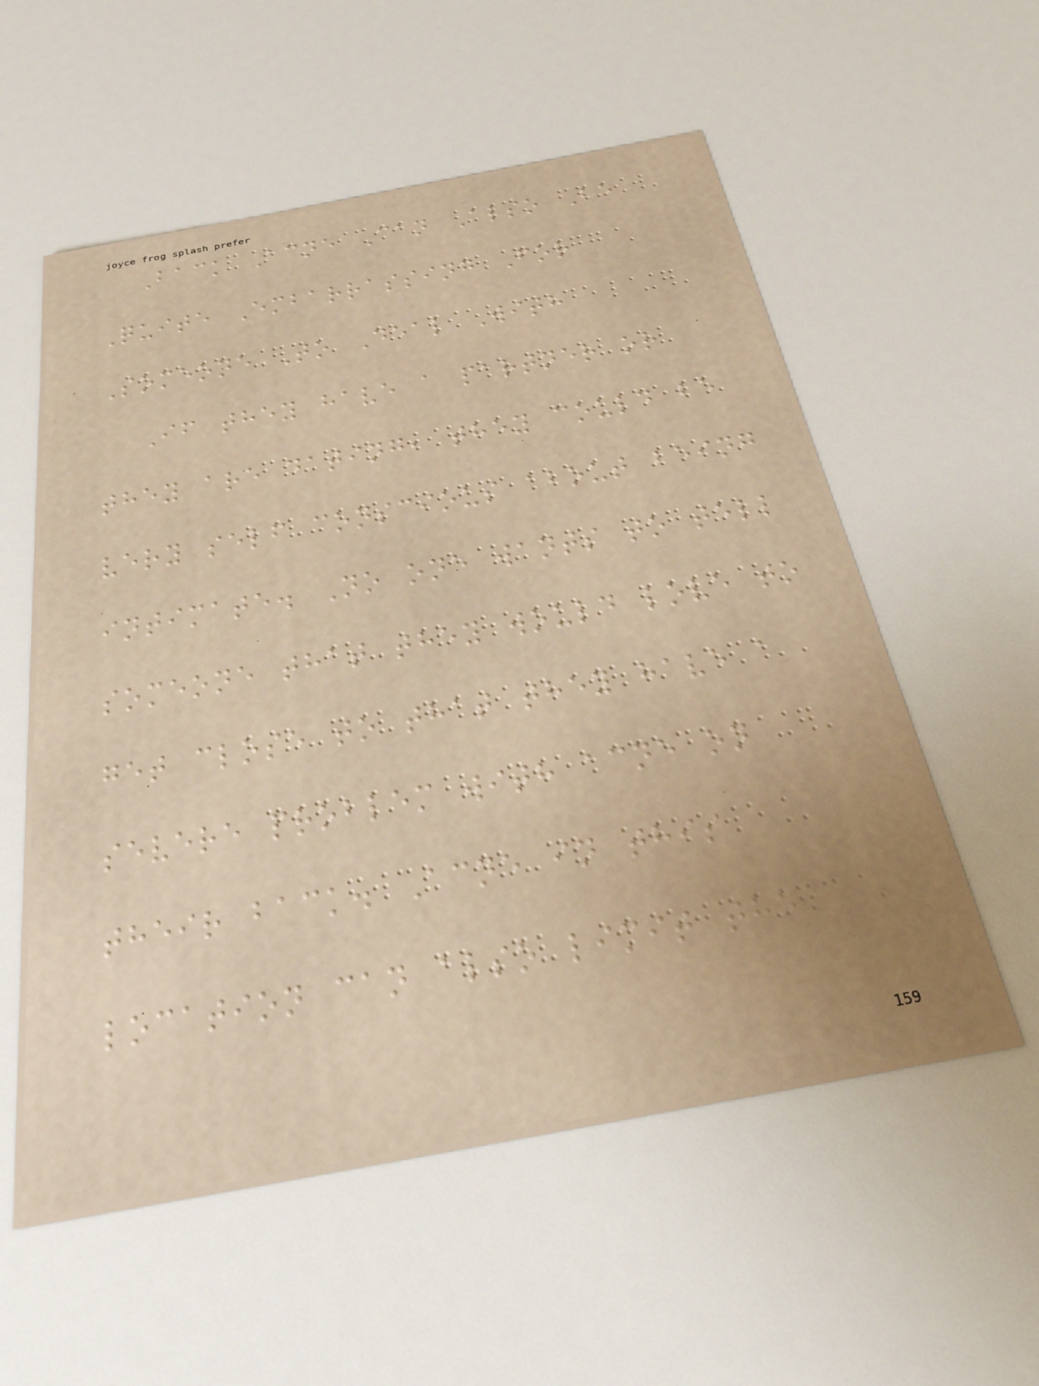Back Acne Can Also Be
Quite Embarrassing For
Someone To Deal With
If they have a partner or
they are dating, they could be
very self conscious about being
intimate. No one wants to tell
someone that they would love to
get close to that they have a
severe problem with acne on
their back. Acne in this
location can also limit the
